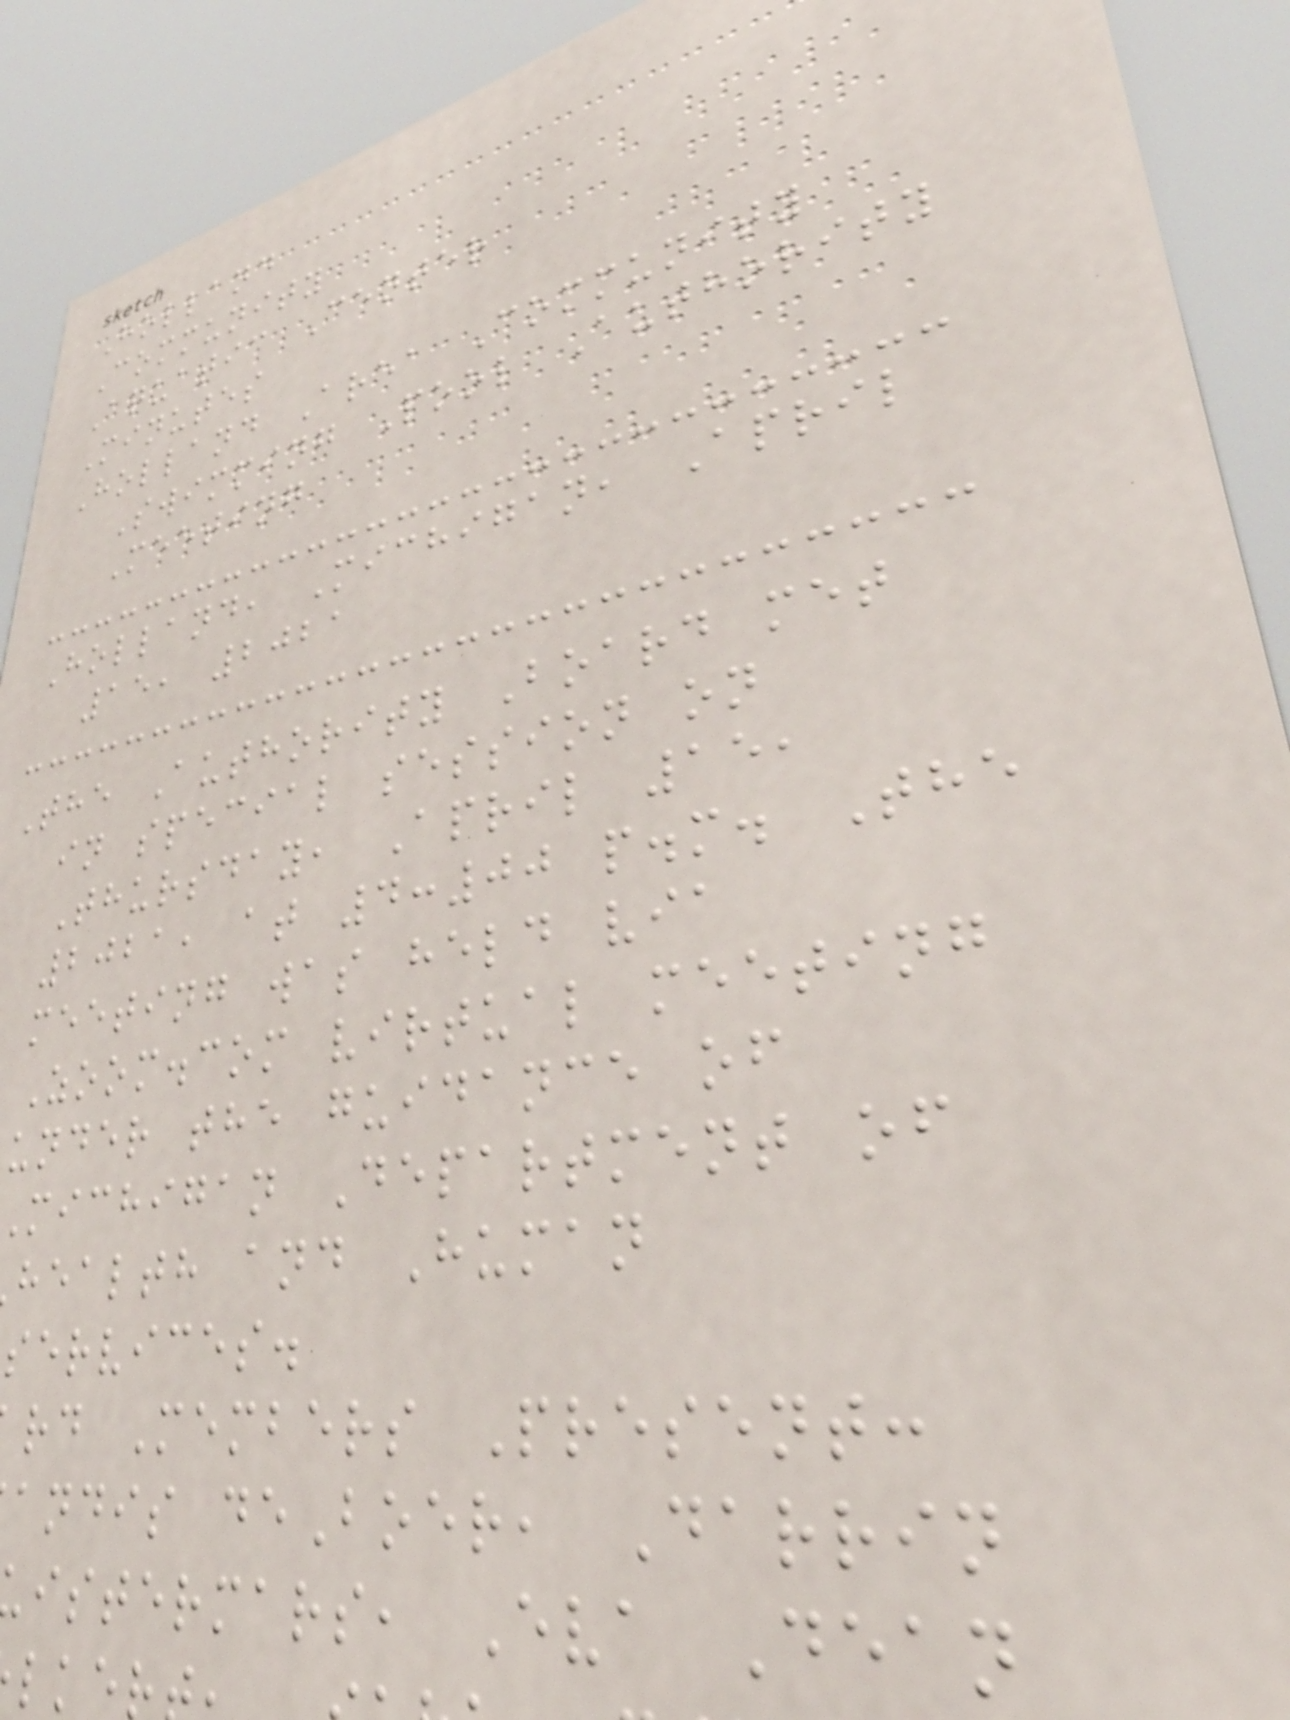Holland
Community
Aquatic Center
Minutes
Holland Area Community
Swimming Pool Authority
Meeting
Holland, Michigan, April
15, 2021
The Authority Board met
in special session on
Thursday, April 15,
2021, at 4:00 p.m. The
meeting was held via
Zoom.com virtual meeting
under the guidance of
michigan Department of
health and Human
services.
rd Members Present:
andis deBoer, Darrin
istermars, Eva Dean
